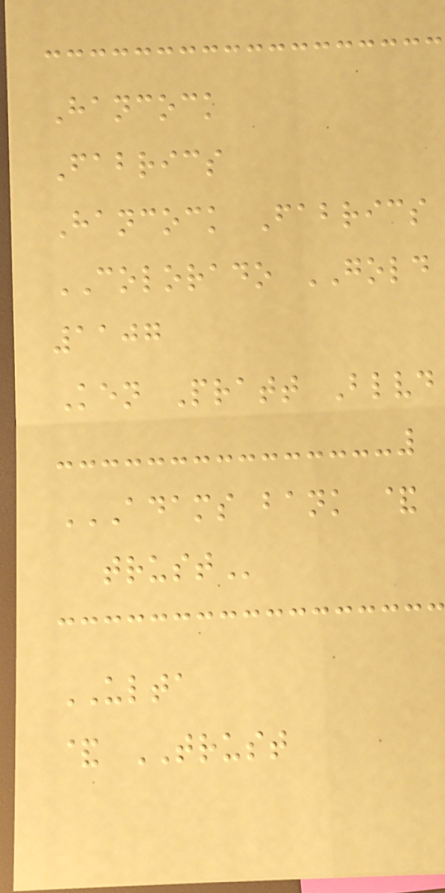Hancock
Fabrics
Hancock Fabrics
COLORADO GOLD
1107
Ken Pratt Blvd
ADAMS BANK &
TRUST
ULTA
& TRUST
